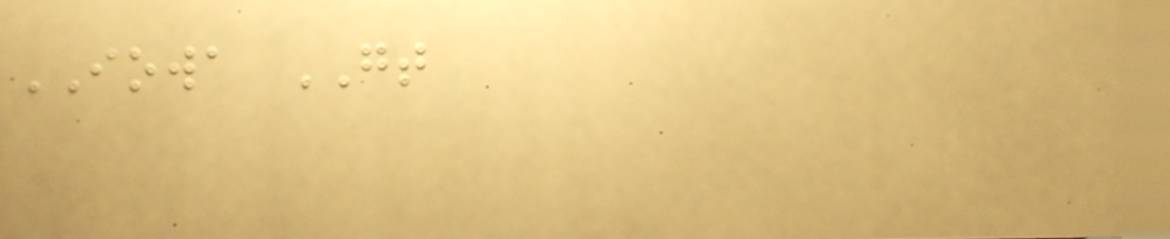IOWA GT
